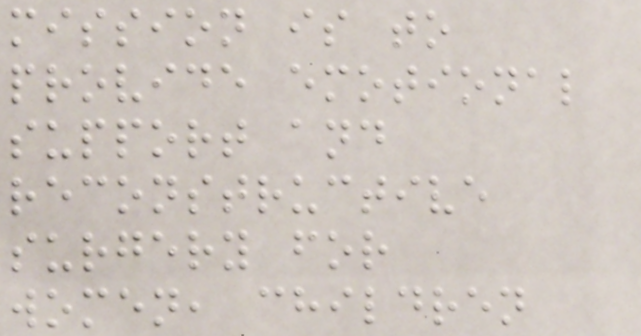mission is to
provide emotional
support and
reconstructive
surgery for
women, children
